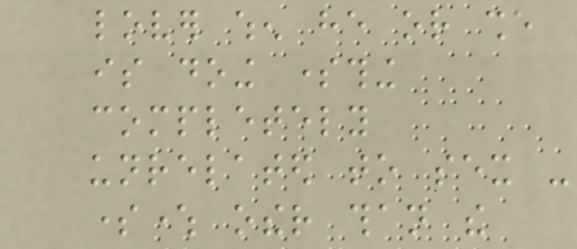lover when he or she
is doing something
completely
unrelated to sex -
somewhere other than the
